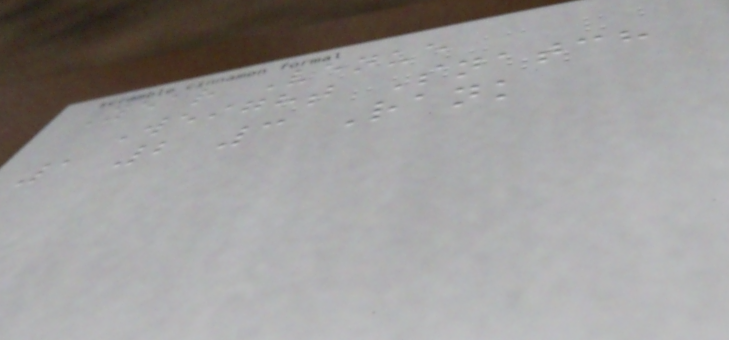Year Venue
Weight Snatch
1 2 3 Rank
